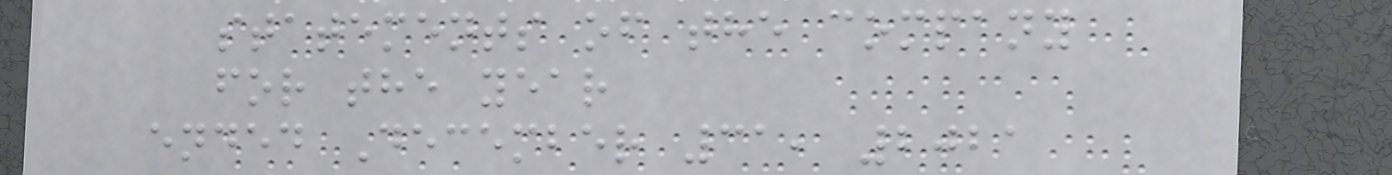statements of the company
for the year
ended December 31, 2021
